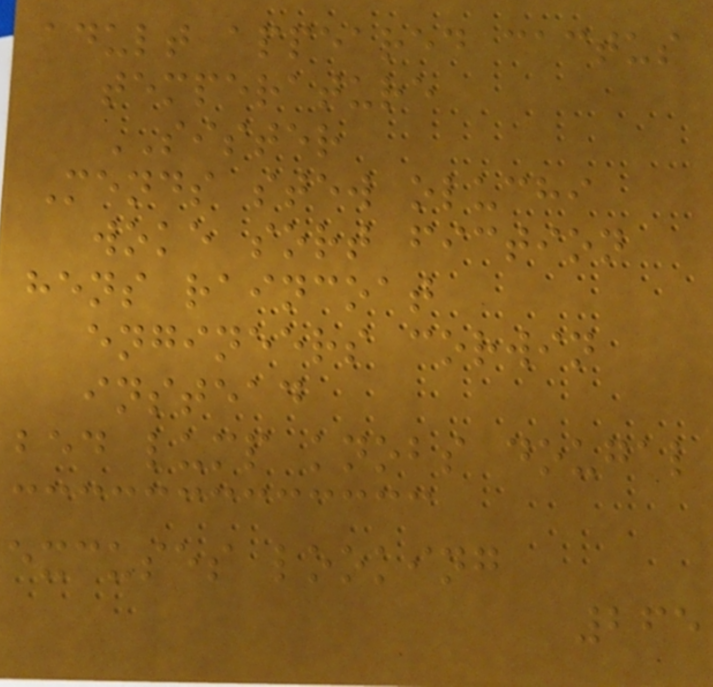adult appeared cactus
temperature
SISTER
Mends stew oluchi
woke sort fiction
hens raincoat
engineers corwin
instead
bed lump knobs dougal
excuses looking
265
